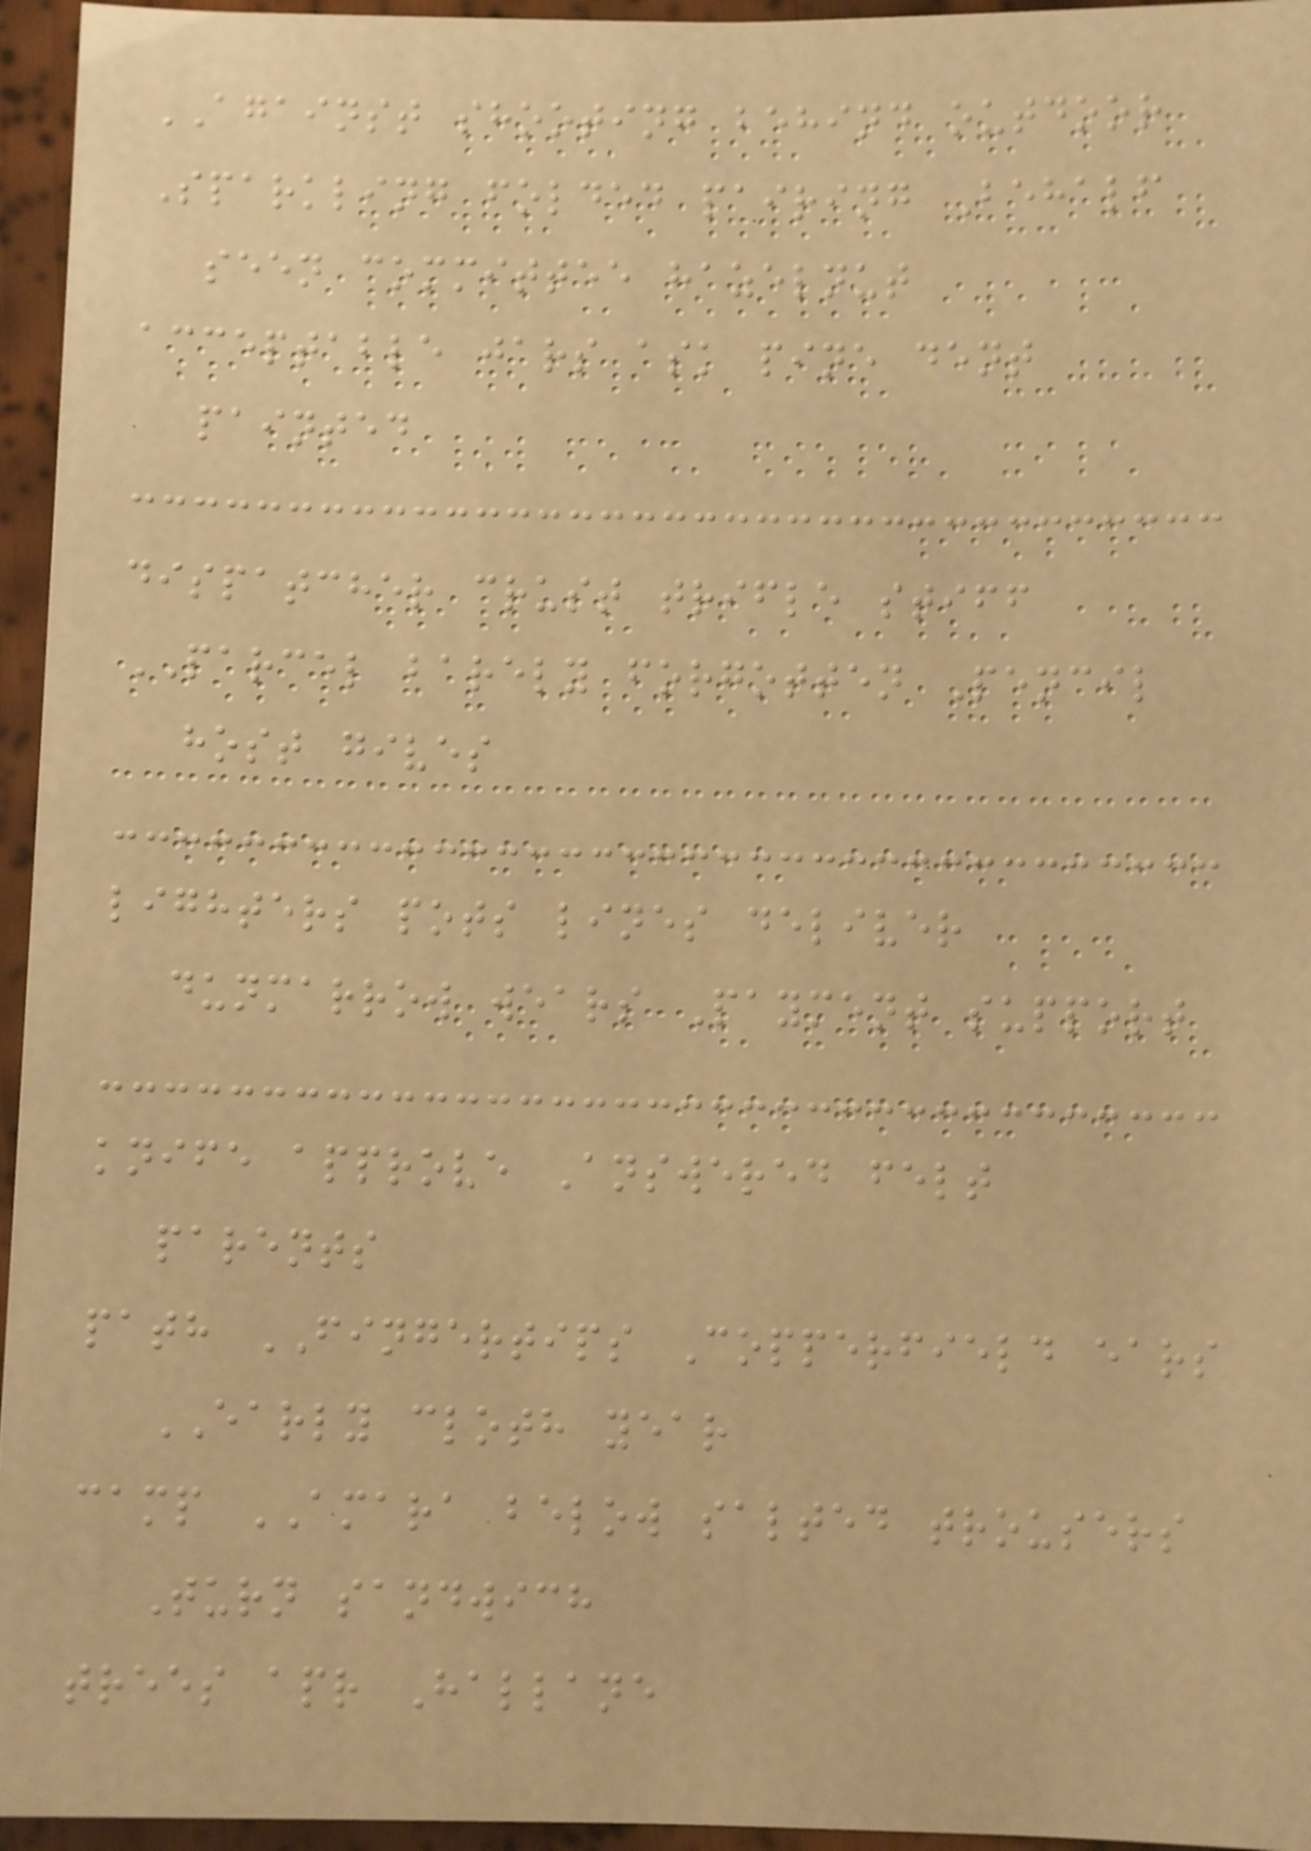AGAINST shooting behind outdoor
Sparkling folded pairing Behalf
seen committee hazelnut
acceptable jars ask pine dent
painted
dispatcher crust trifle stiff
PARCEL barely forgotten Pencil
host gives
lighters pots lines deliver
dunmarrow wears Payment support
knife approve Answered felt
parents
path FINGERTIPS Copperfield ears
EARLY cloth year
camp AMARA below salted trousers
Turn sandwich
trees apr Hallane
